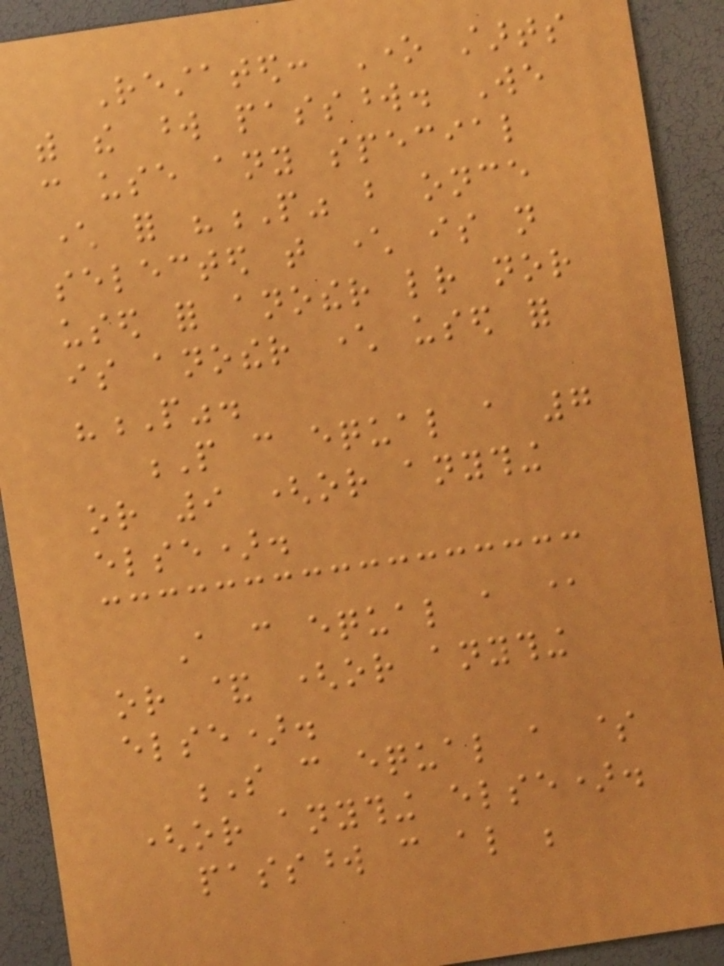Restated: One starts
with the word password. We
can use any special
character for "P" but once
selected that character is not
used for another letter nor
is another character used for
"P".
P can equal a 7
or 9 (or anything
else).
A can equal a @
or & (or anything
else).
S can equal a $
(or anything else).
password can also be
